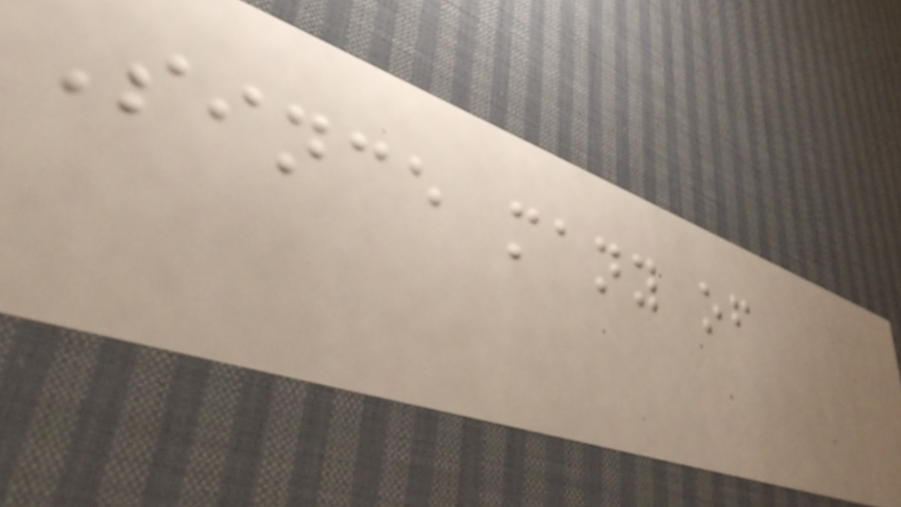Since many of
